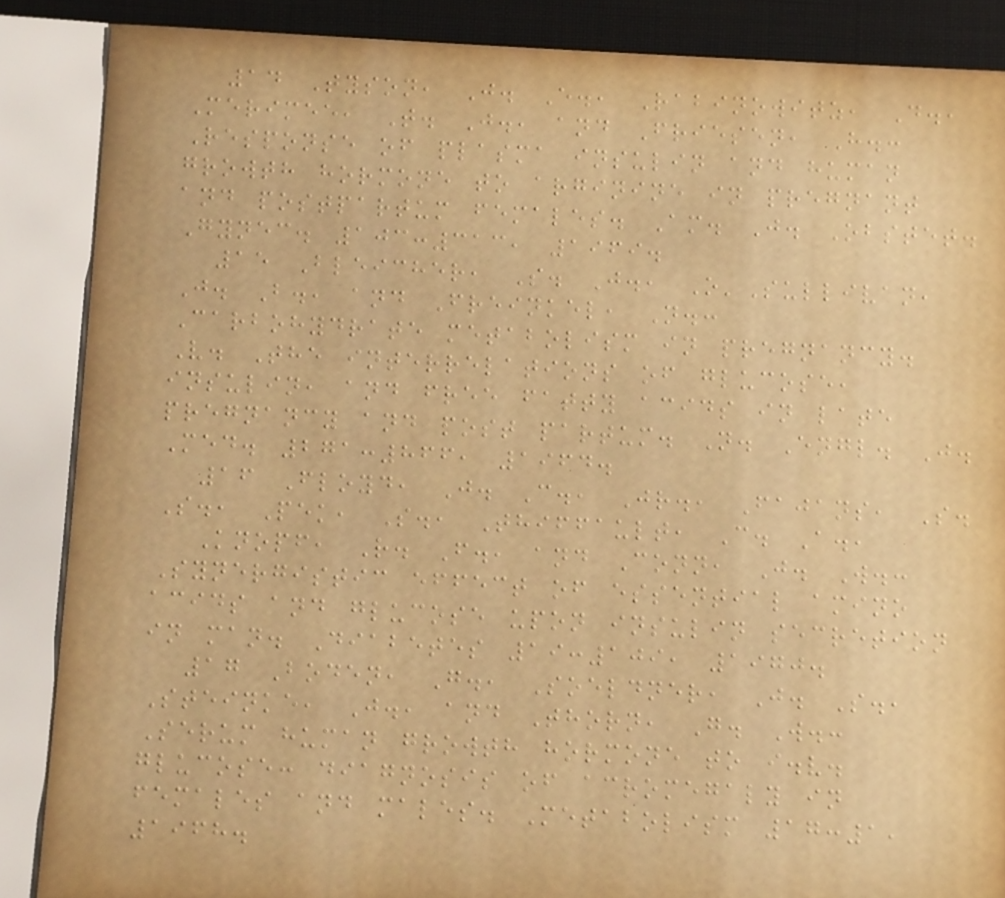14 Tyson, J. E., Rabinowitz, D.,
Merimee, T. J., and Friesen, H.:
Response of plasma insulin and human
growth hormone to arginine in pregnant
and postpartum females. Am. J. Obstet.
Gynec. 103:313, 1969.
15 Bleicher, S. J., O'Sullivan,
J. B., and Freinkel, N.:
Carbohydrate metabolism in pregnancy.
V. The interrelations of glucose,
insulin, and free fatty acids in late
pregnancy and post partum. N. Engl. J.
Med. 271:866, 1964.
16 Floyd, J. C., Jr., Fajans, S.
S., Pek, S., Thiffault, C. A.,
Knopf, R. F., and Conn, J. W.:
Synergistic effect of essential amino
acids and glucose upon insulin secretion
in man. Diabetes 19:109, 1970.
17 Boden, G., Soeldner, J. S.,
Steinke, J., and Thorn, G. W.:
Serum human growth hormone to i.v.
glucose: diagnosis of acromegaly in
females and males. Metabolism 17:1,
1968.
